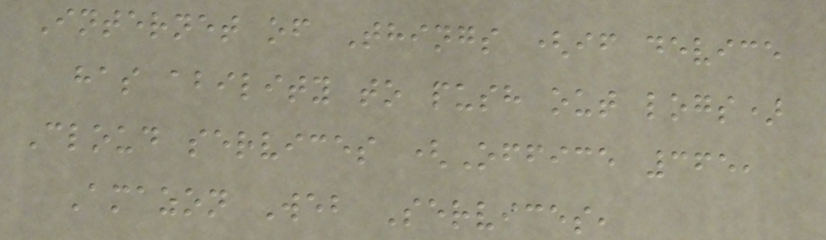Internet of Things (if device
has ability to push out logs)
Cloud services (Office 365,
Amazon Web Services,
